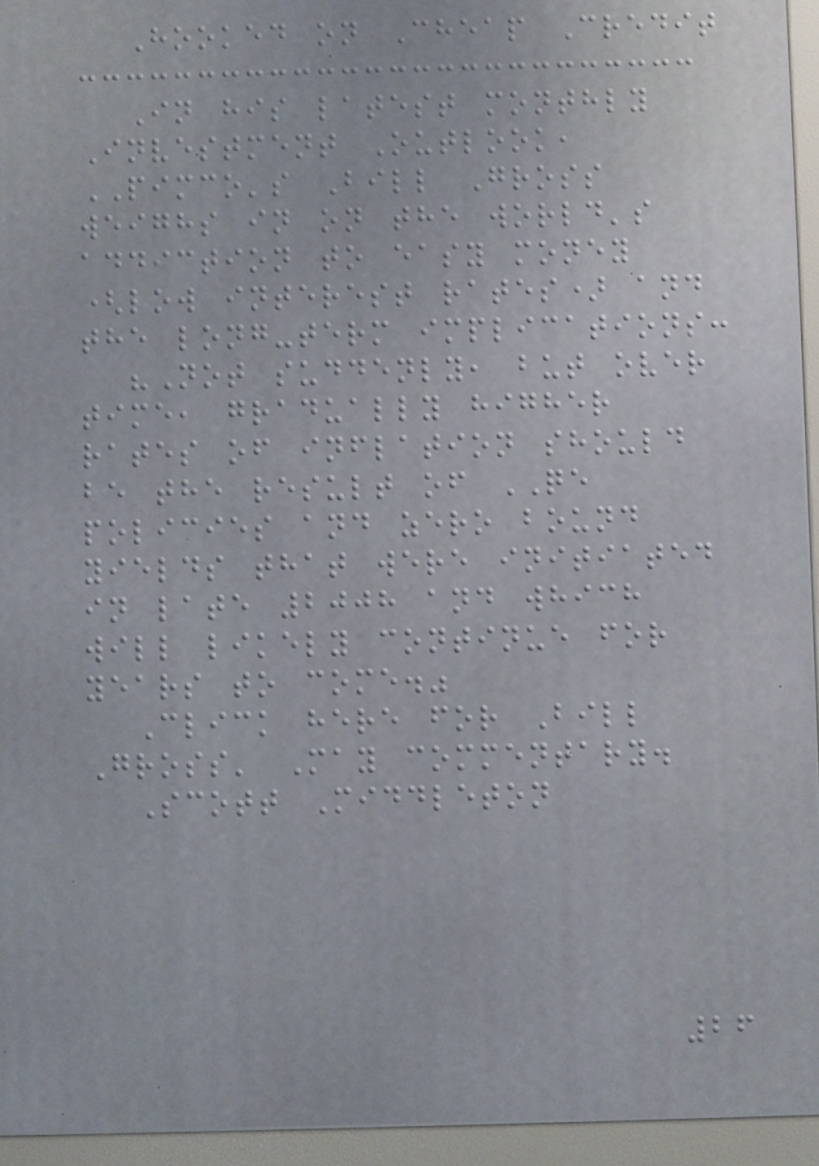Hooked on Cheap Credit
In his latest monthly
Investment Outlook,
PIMCO's Bill Gross
weighs in on the world's
addiction to easy money
(low interest rates) and
the long-term implications:
"Not suddenly, but over
time, gradually higher
rates of inflation should
be the result of QE
policies and zero bound
yields that were initiated
in late 2008 and which
will likely continue for
years to come."
Click here for Bill
Gross' May commentary.
Scott Middleton
26
